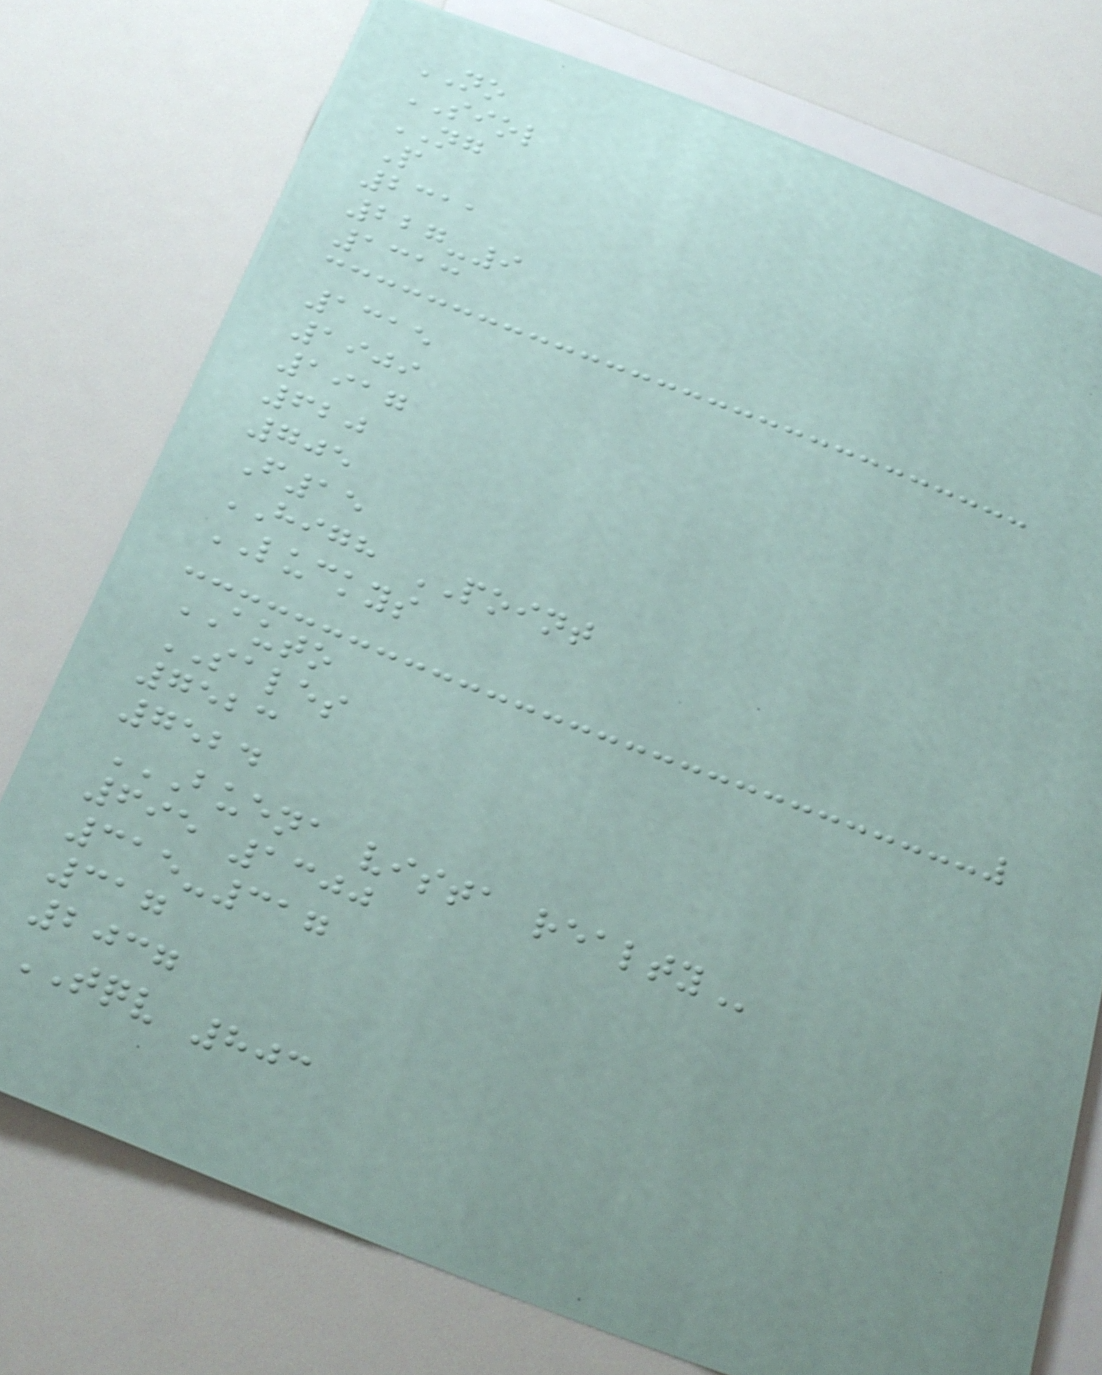NO
SIOL
NG
P
2311
227-9
1313
1315
1909
1917
620
705
F15
HIGH POINT
LUCKYS
AUTO
SALES
7523
7524
BUENA VISTA REALTY
695 1300
315-317
317
2037
TQV 803
